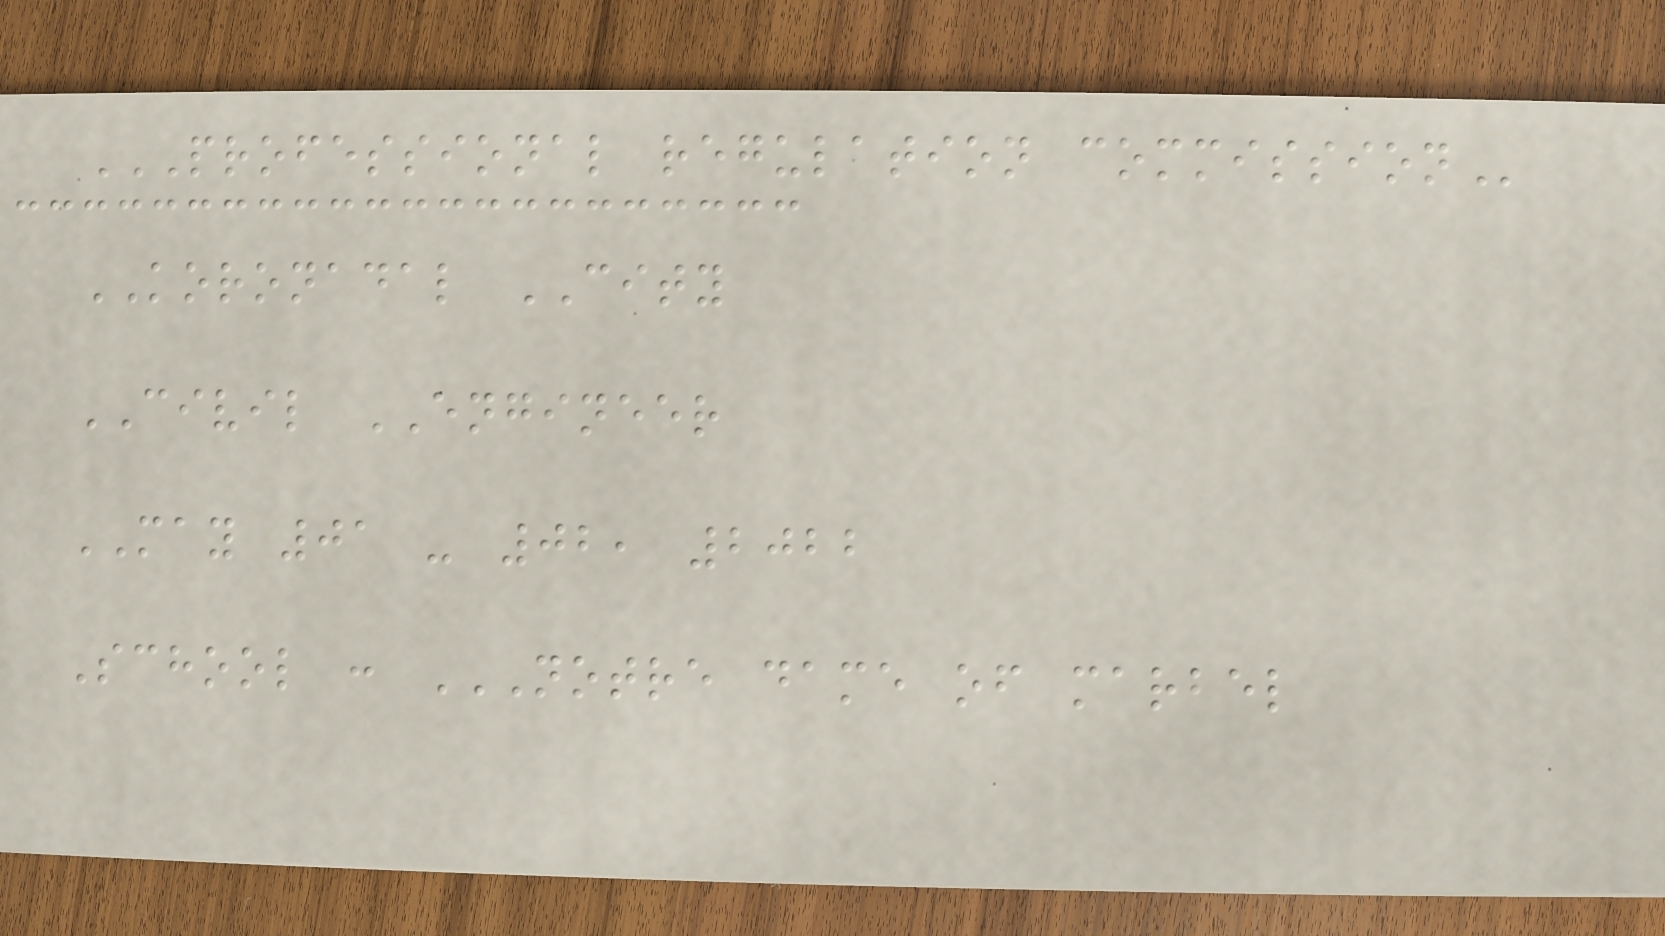PROFESSIONAL REGULATION COMMISSION
KORONADAL CITY
CIVIL ENGINEER
MAY 01 - 02, 2022
School : NOTRE DAME OF MARBEL
